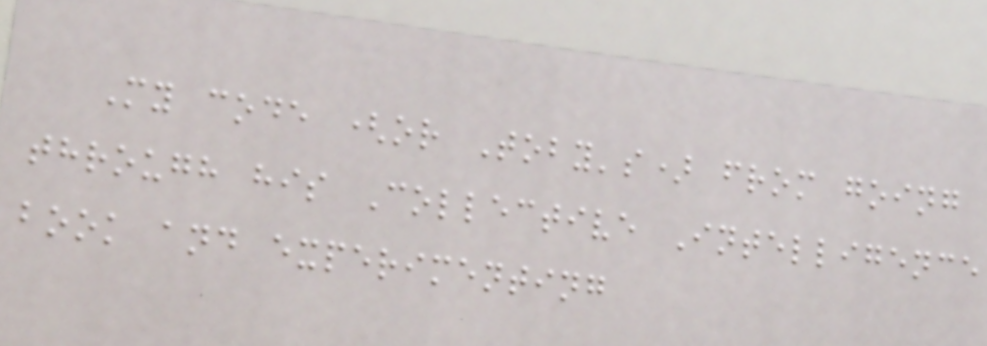My code (or Toby's) from going
through his Collective Intelligence
book and experimenting
